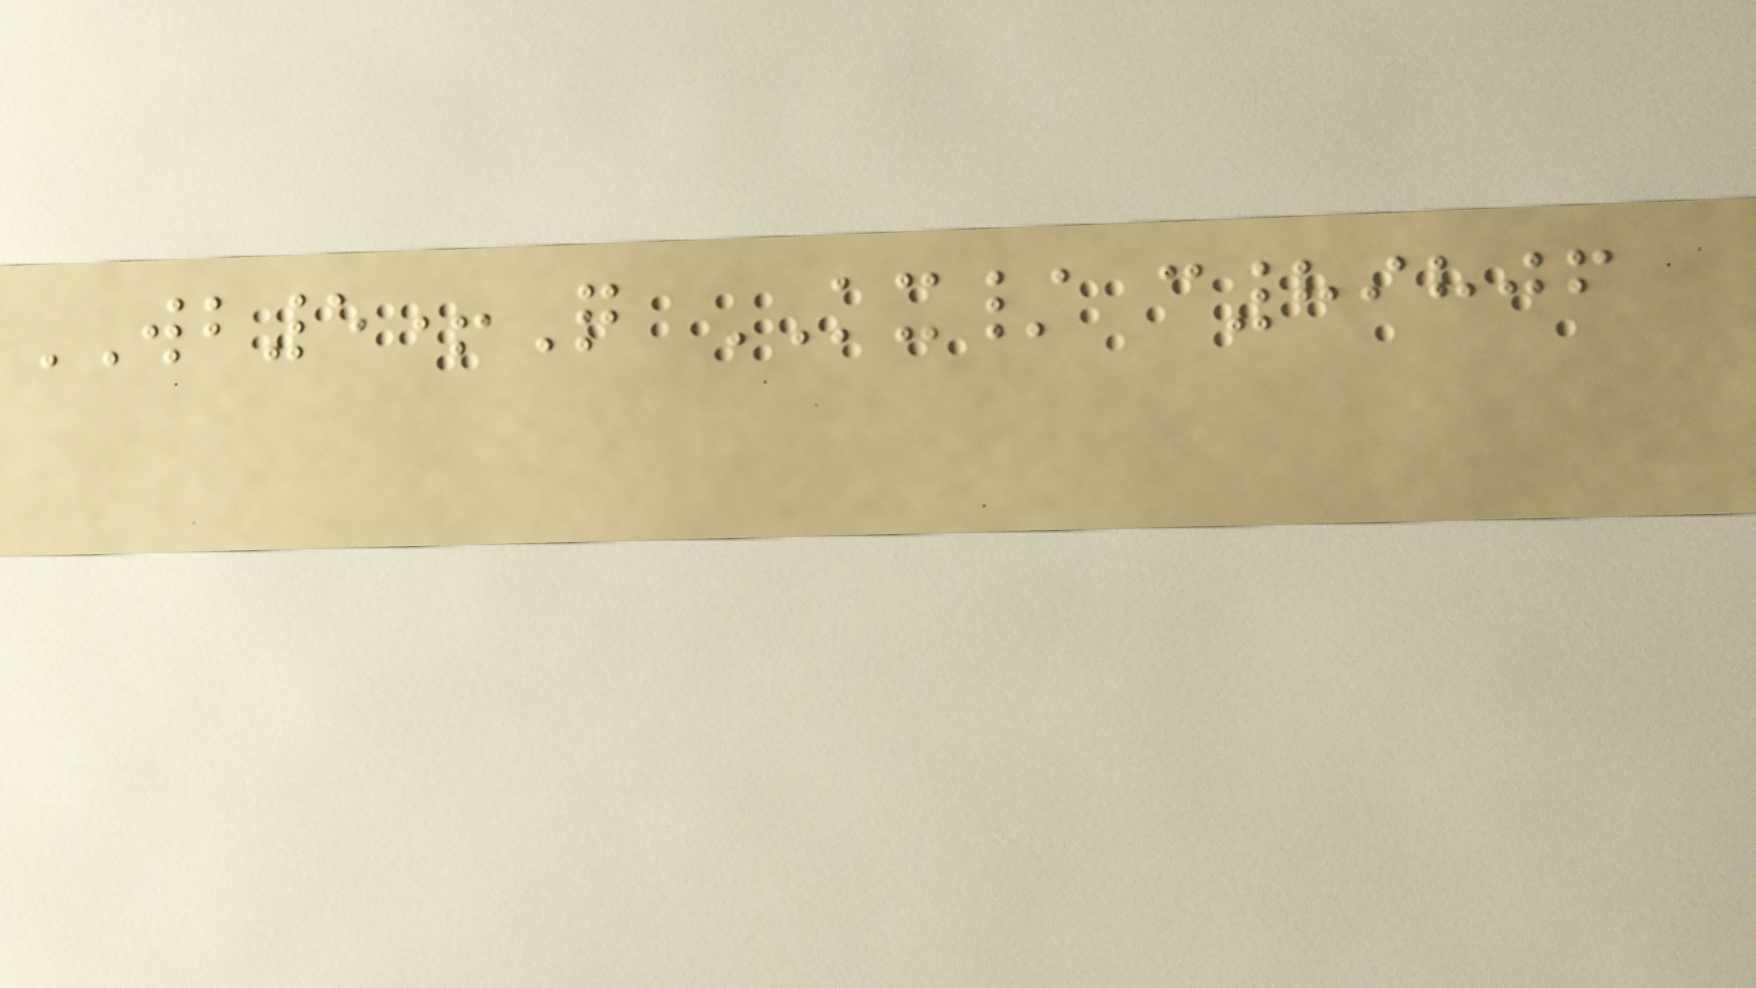WB5+Q KX/ c89806
